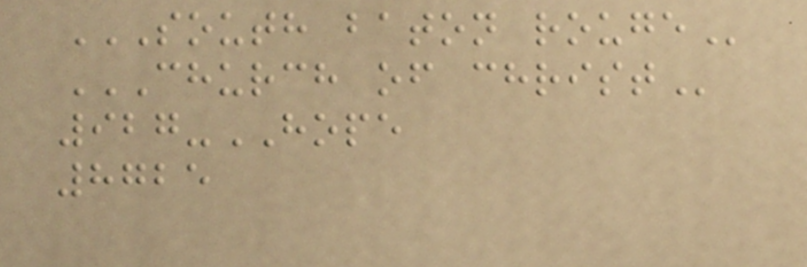SOUTH BATON ROUGE
CHURCH OF CHRIST
927-HOPE
8725
